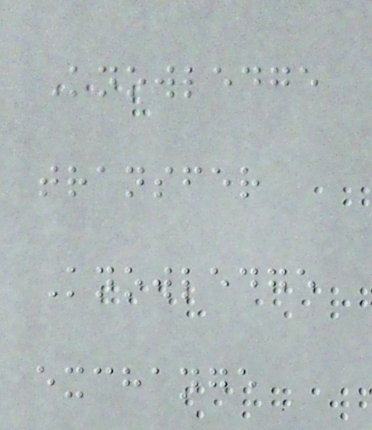Knowledge
transfer
Knowledge
exchange
